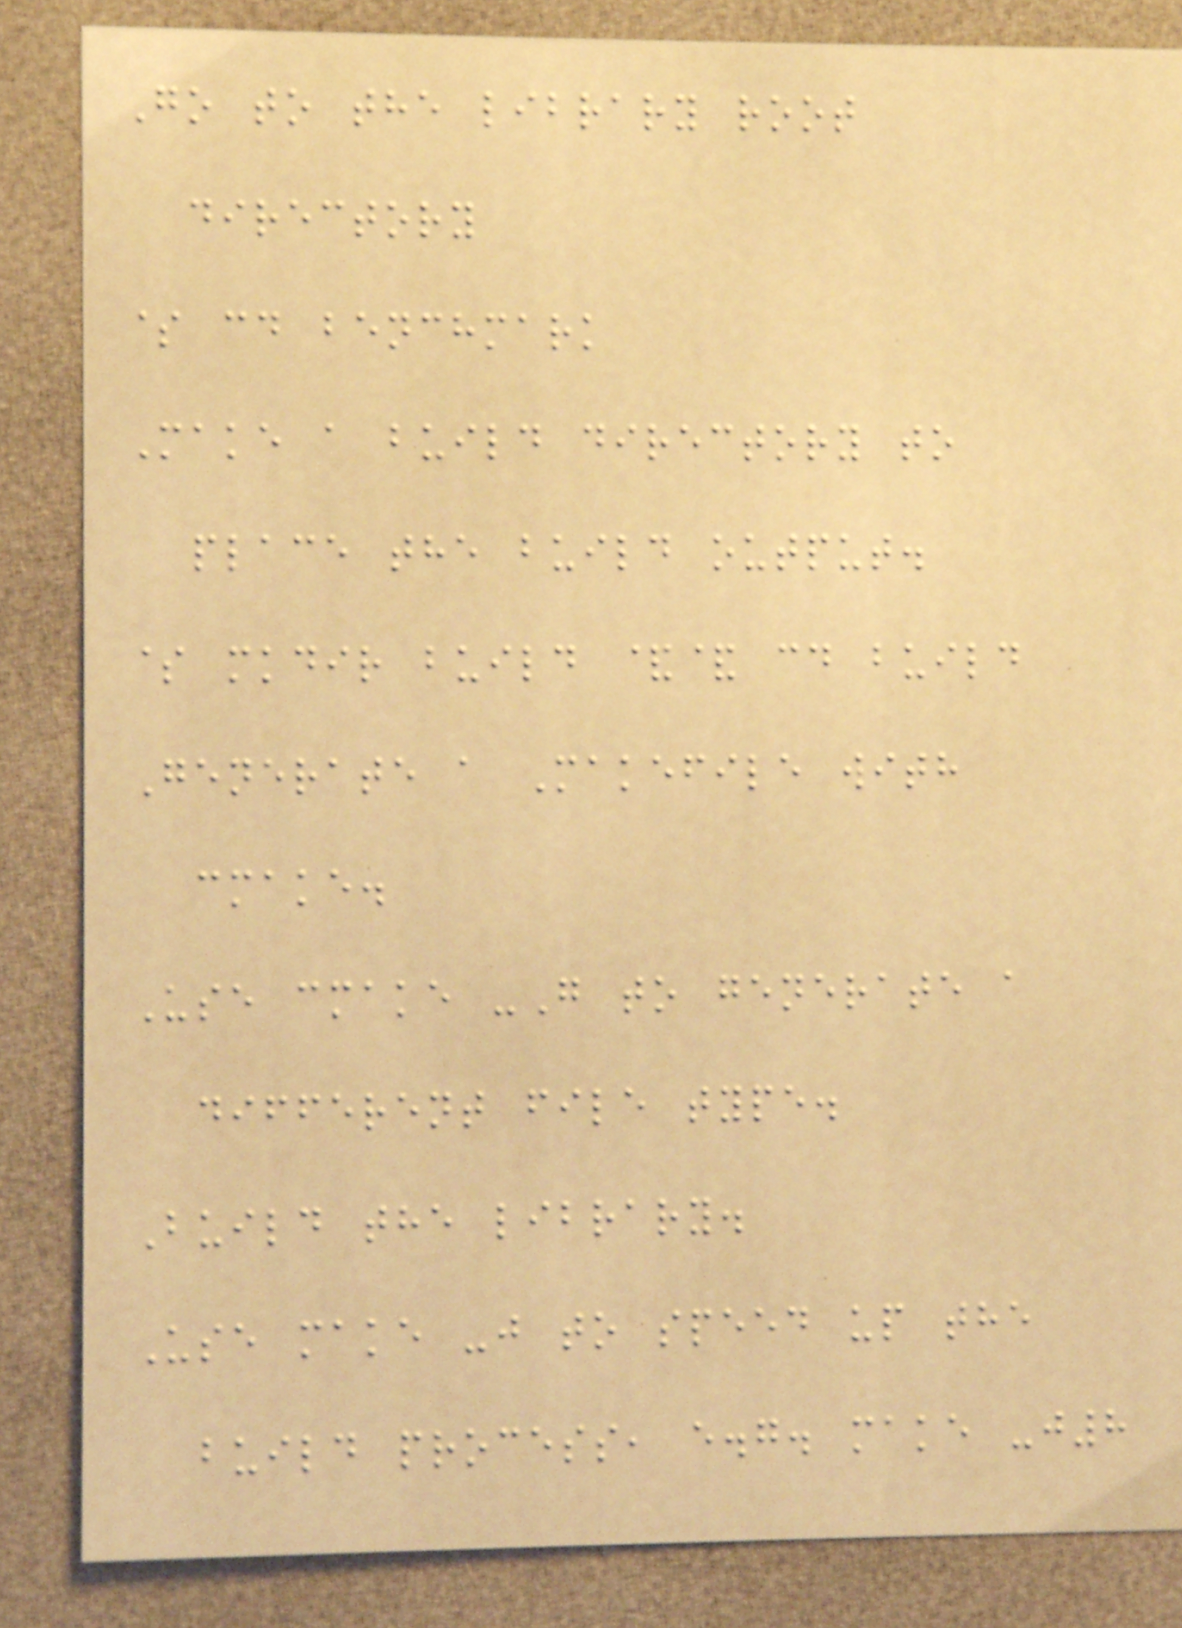Go to the library root
directory
$ cd benchmark
Make a build directory to
place the build output.
$ mkdir build && cd build
Generate a Makefile with
cmake.
Use cmake -G to generate a
different file type.
Build the library.
Use make -j to speed up the
build process, e.g. make -j8
